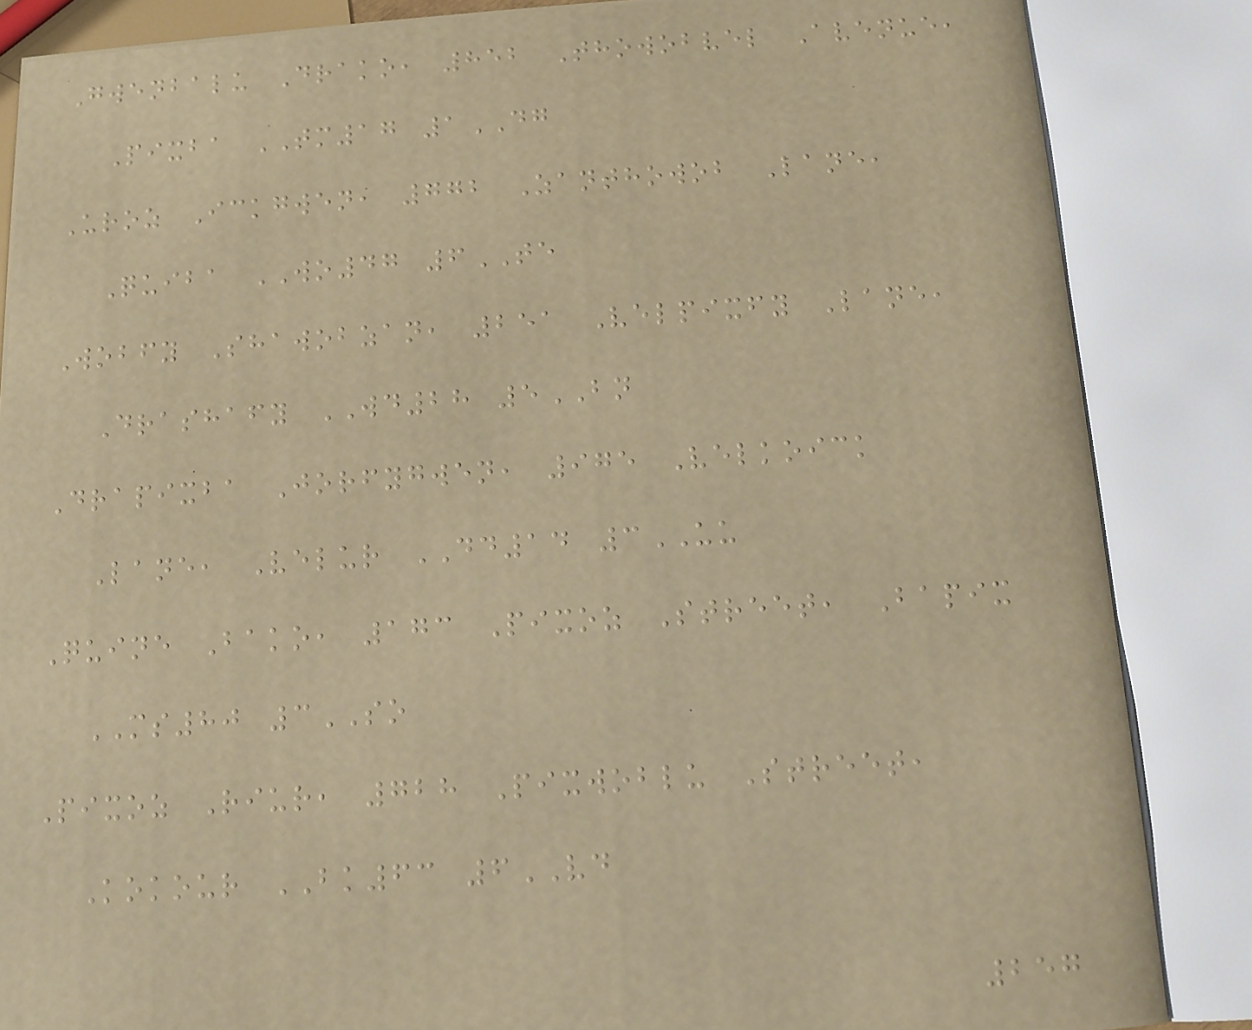Gwenbalu Drako, 852 Thowobvel Avenue,
Pixba TM17 1DG
Uroz Ickgwen, 772 Zanthowob Lane,
Quiba WO47 6TE
Wobfy Shawobzan, 251 Velpixfy Lane,
Drashafy WD28 5BN
Drapixba Jorfygwen, 975 Velkoick
Lane, Velur DD14 3UU
Quine Bako, 173 Pixoz Street, Bapix
MS80 3SO
Pixoz Riur, 728 Pixwoblu Street,
Kokour BK63 6VD
257
